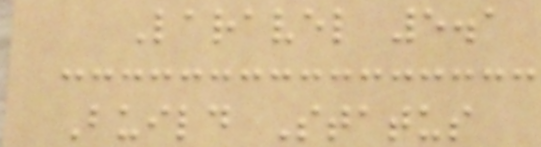Laravel 5.1
Build Status
